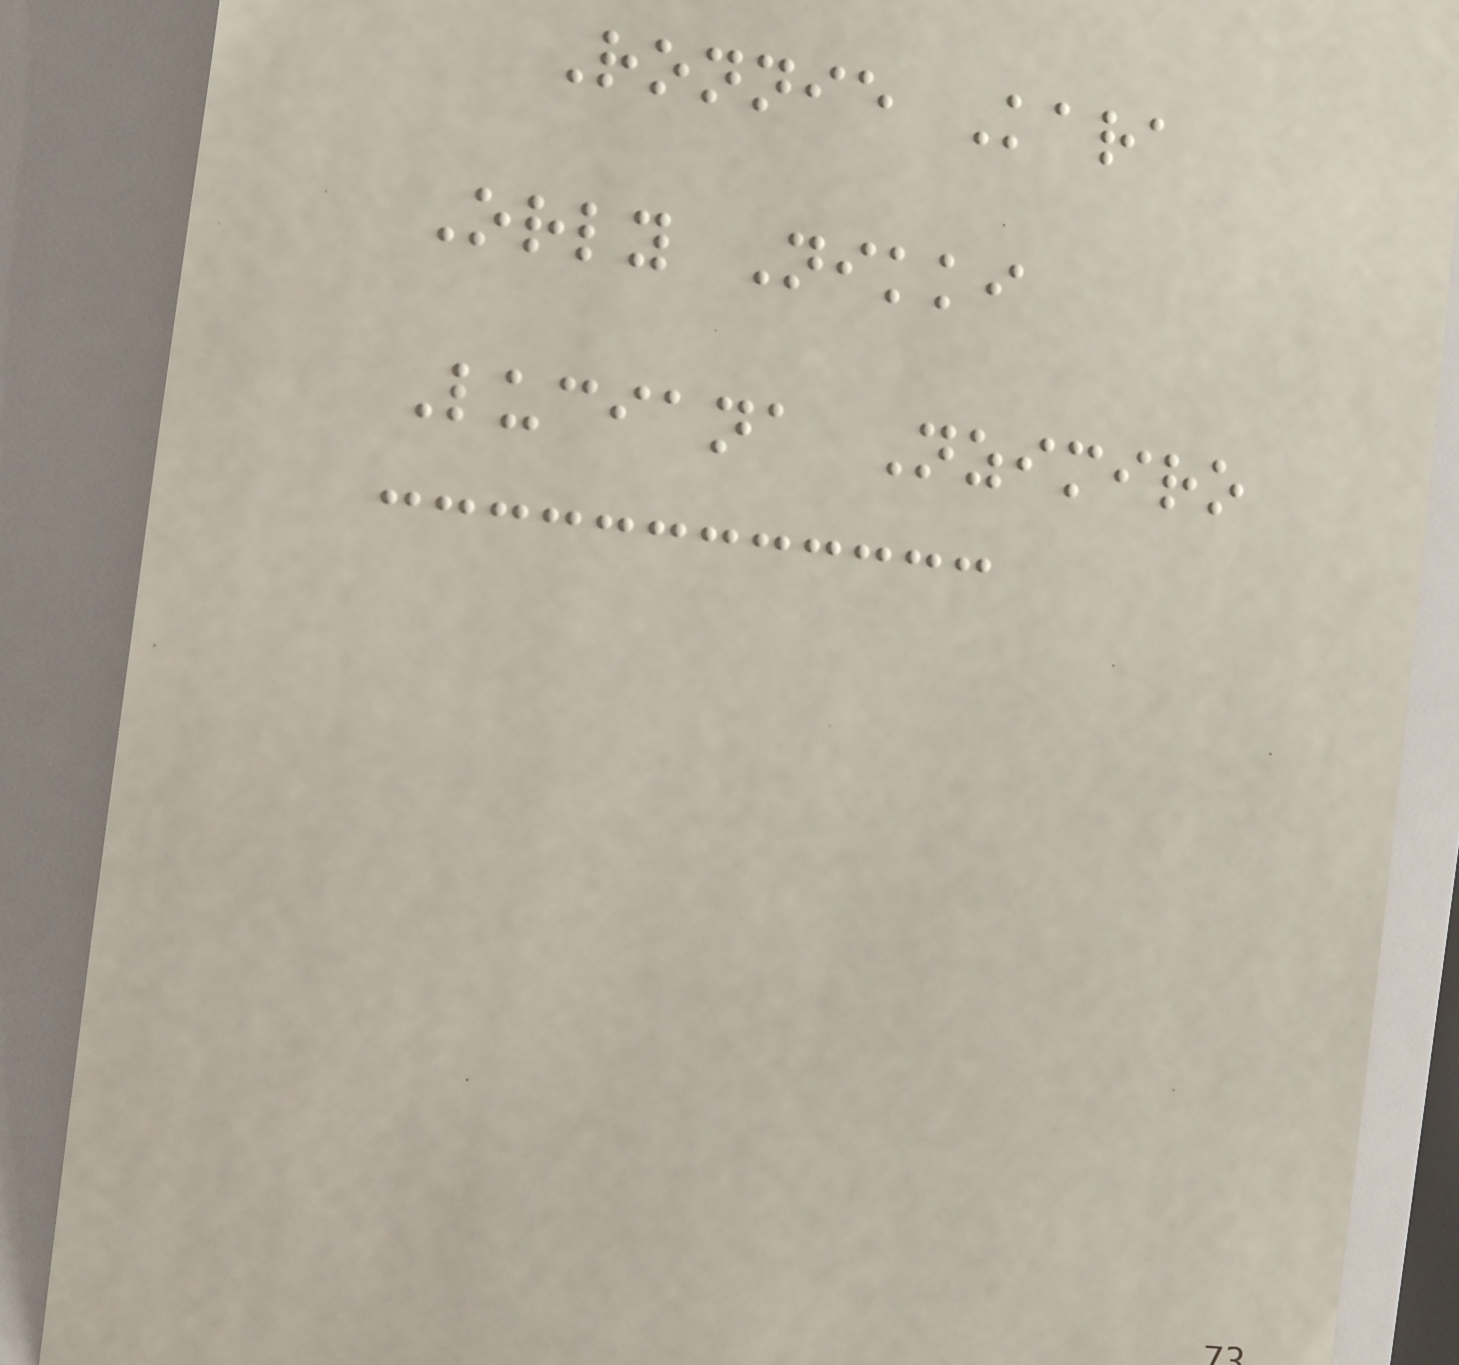Ronnie Kara
Orly Nikki
Luciana Nzimiro
